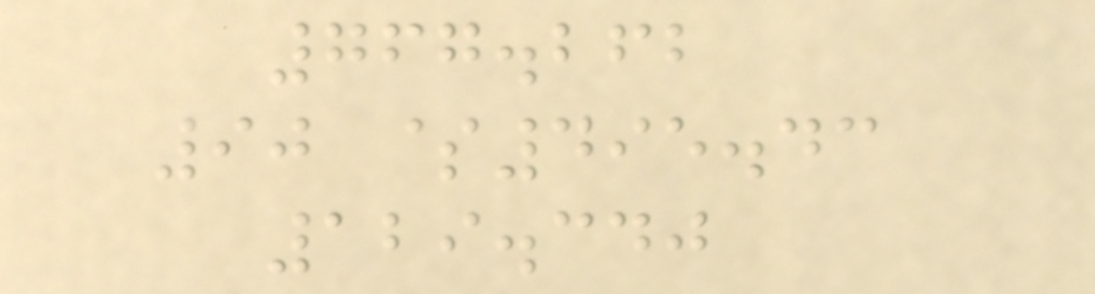767.262
90 $495.43
129.340
